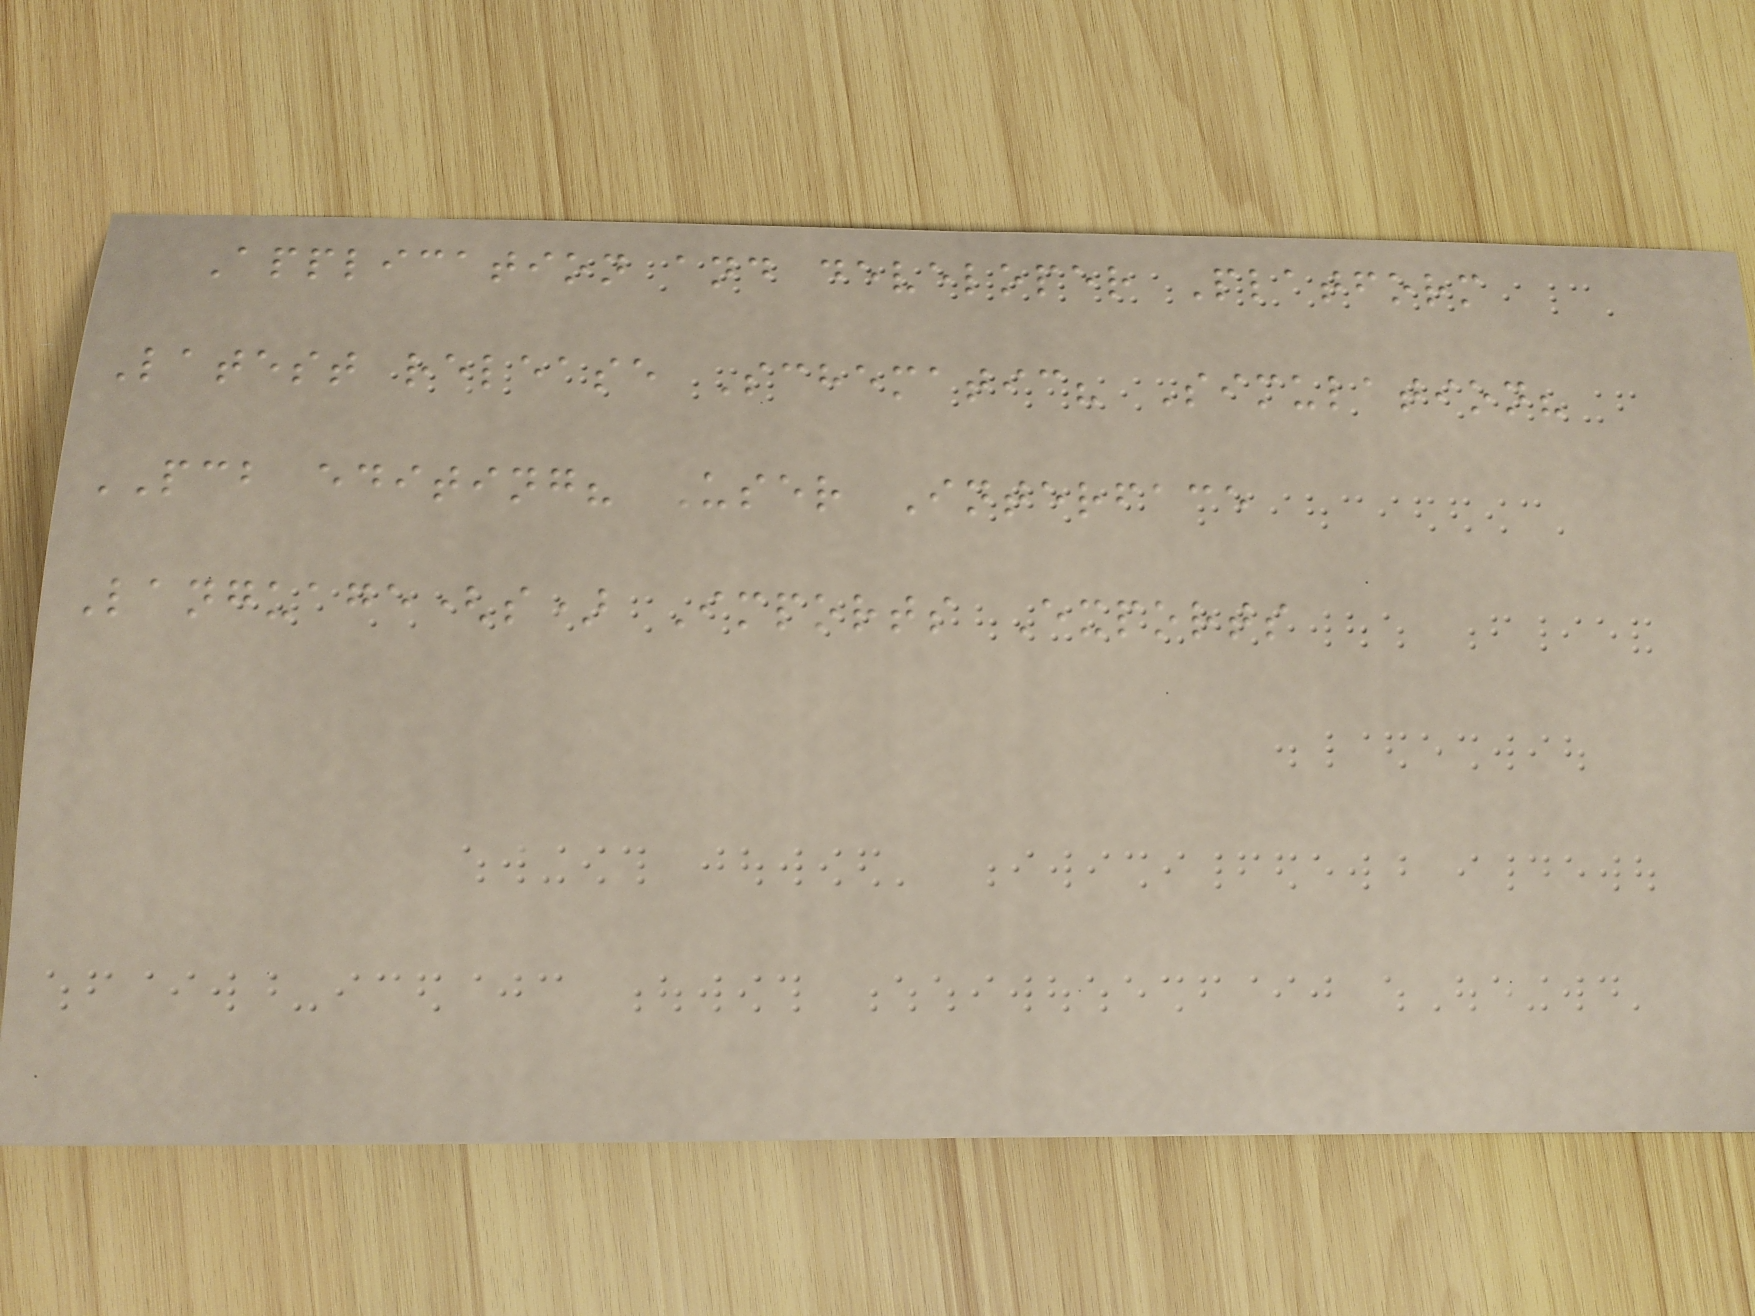Application and developer Platform
Latest release Schematic? Simulation?
PCB editing? User Interface
Language(s) Imports Exports
